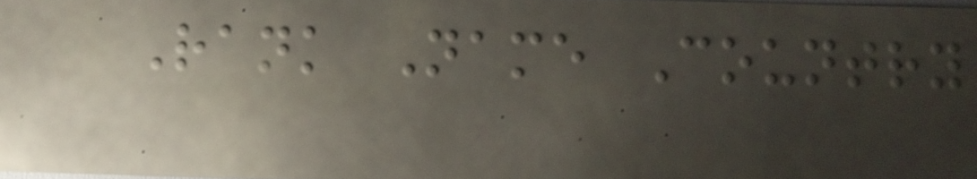Rank Name Country
